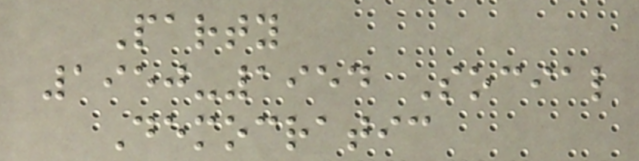Party
1950-1954 Social
Democratic
